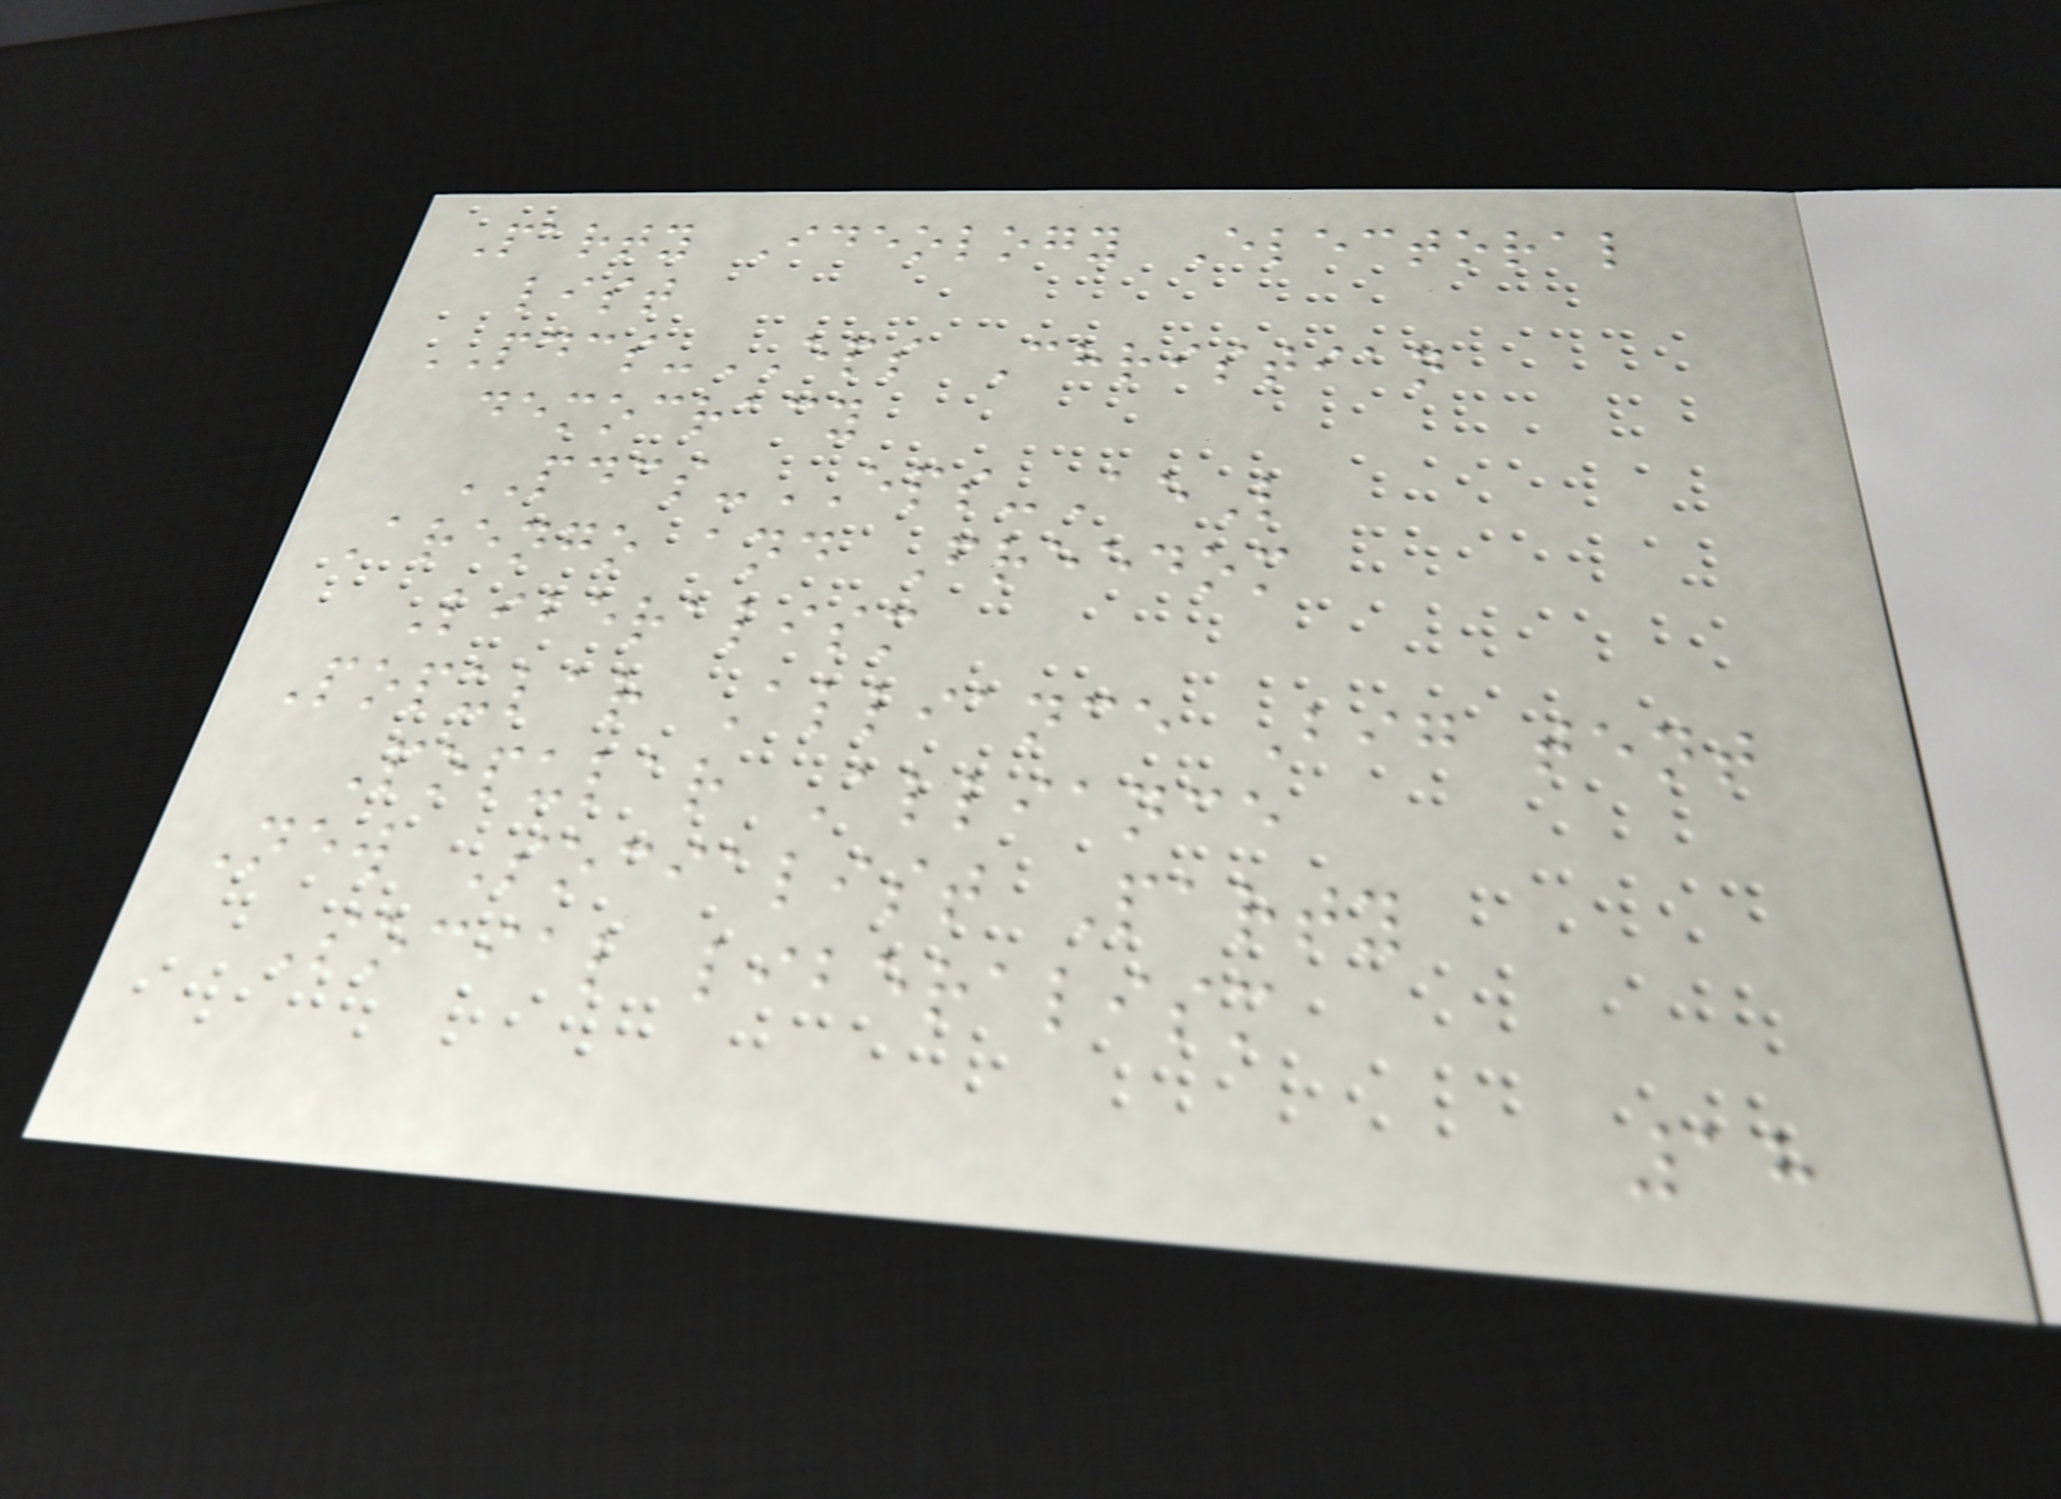Party Ideology Electoral
list
PDCS-EPS Christian
democracy
PDCS-EPS-AeL
Arengo and Freedom
Liberalism
Popular Alliance Big tent
Popular Alliance
New Socialist Party
Social liberalism
18
